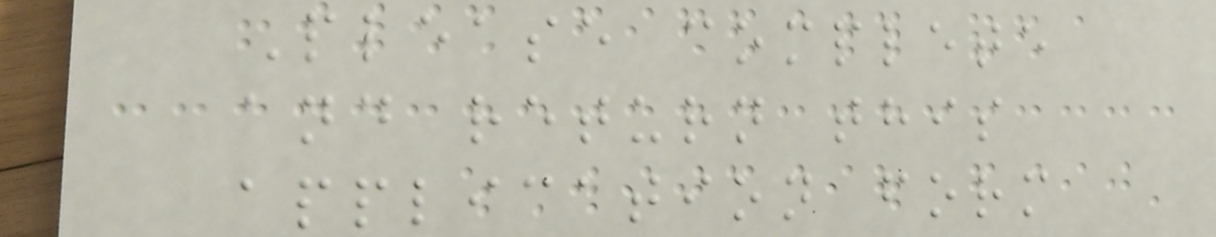Please complete
and return this
application form
